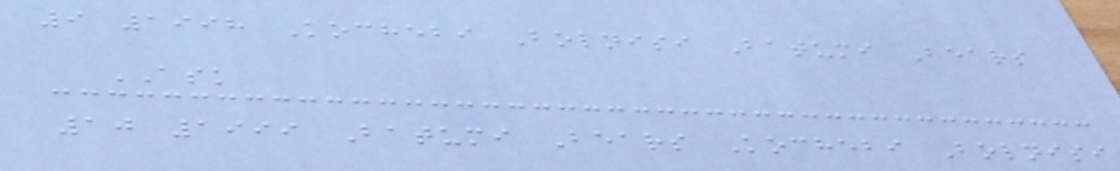9 1998 Kochebi Bolnisi Batumi Bears
ASK
10 1999 Batumi Bears Kochebi Bolnisi
